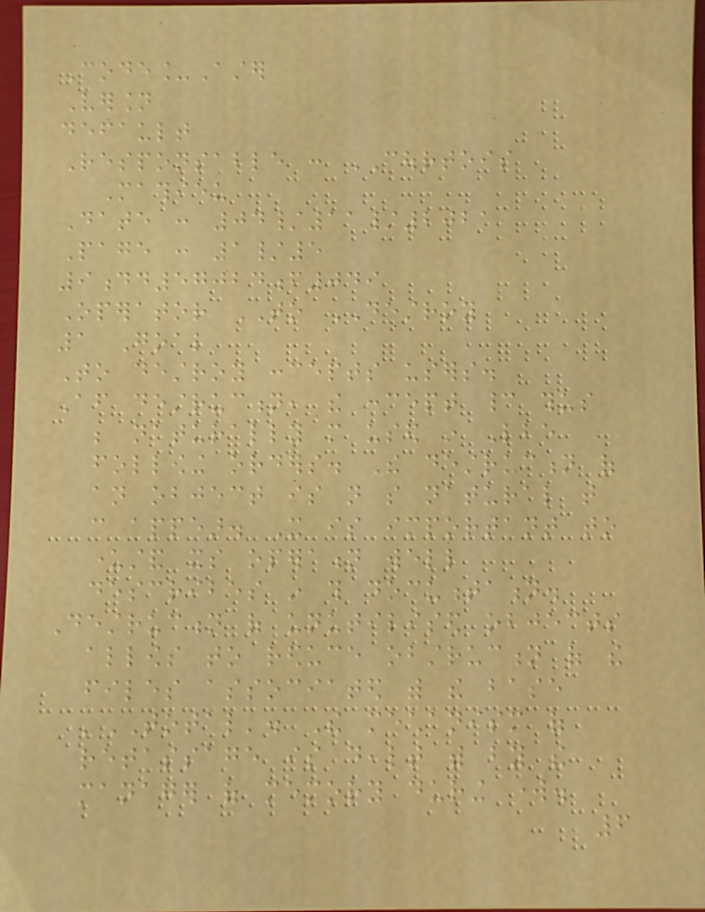Code_Aster
Version
default
Responsable : COURTOIS
Mathieu
Date : 04/11/2021
Page : 1/5
9dd57024f049
Operator TO DESTROY
1 Goal
To destroy concepts users.
After destruction, the concept cannot thus
be naturally more used in Lbe
following orders. The destruction of
an object is not so natural that
can appear. It is important to
understand its operation well
describes in this documentation.
Destruction of unutilised objects
allows to reduce obstruction of the
files associated with the base
'TOTAL'. The mechanism of
retassage is dealt with by the
manager of memory during work.
6
